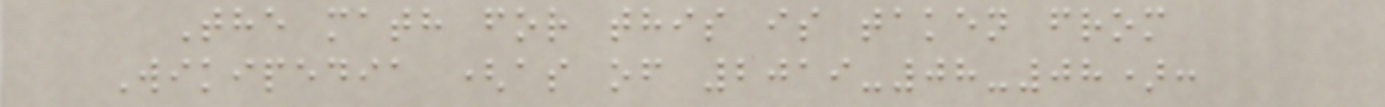The math for this is taken from
Wikipedia (as of 2019-08-08):
